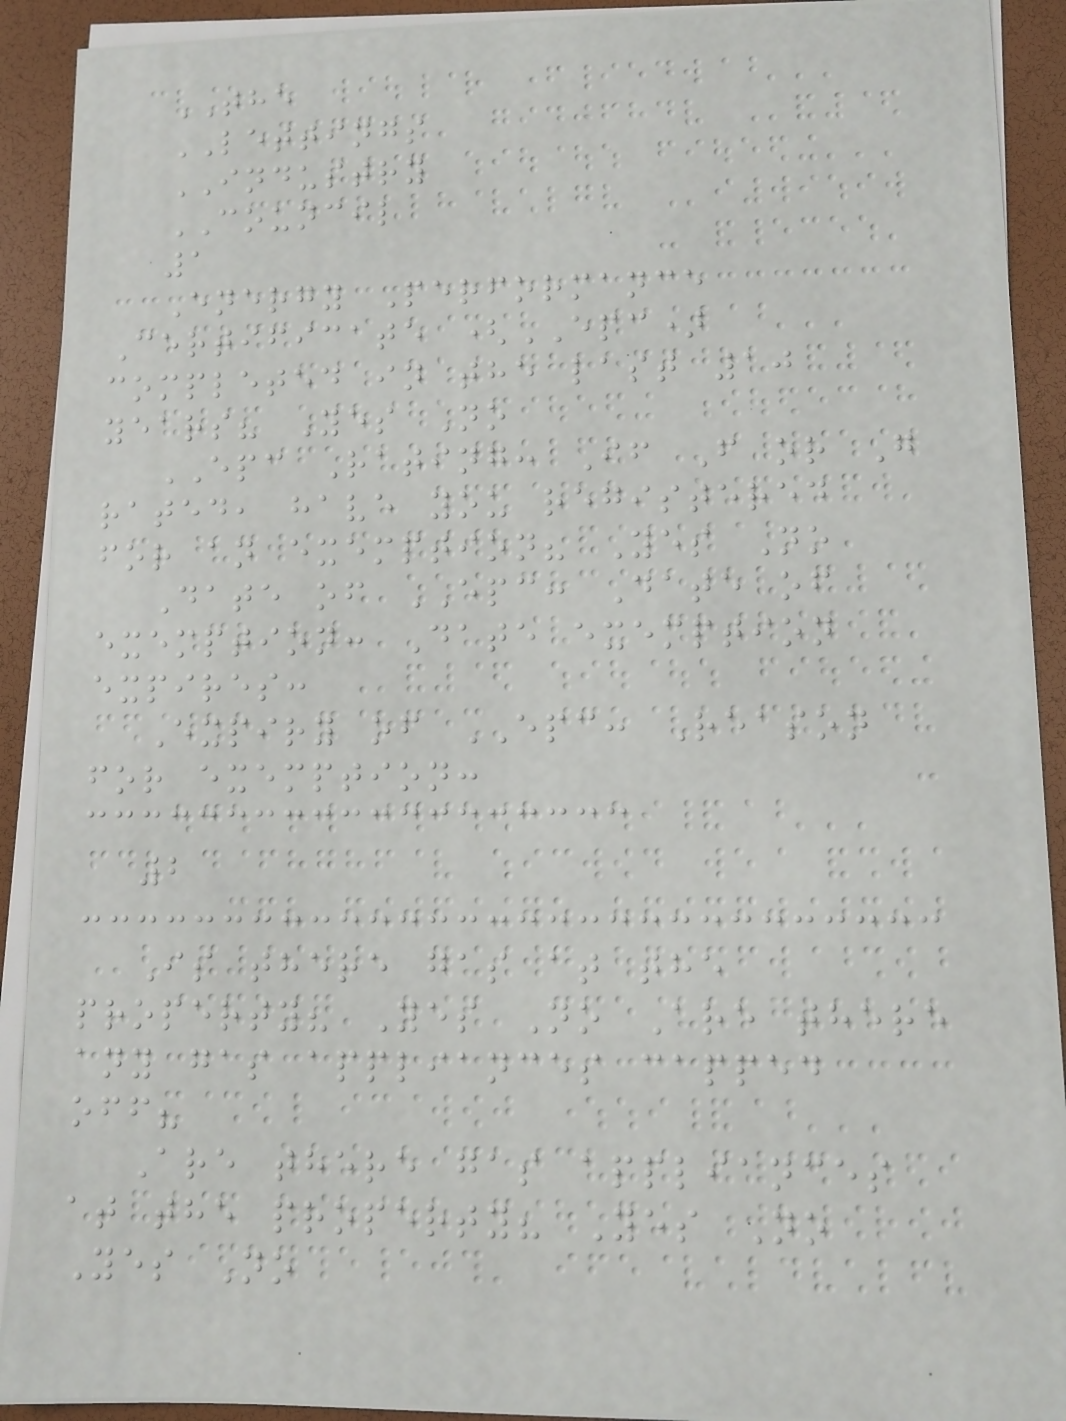THE
LETTINGS
INDUSTRY
COUNCIL
1
Energy Performance
Certificate (EPC)
completed in the last 10
years? Yes No
EPC Rating: If F or G
rated, have you registered
for an exemption? Yes No
Date of EPC: Date of
exemption: Date exemption
expires:
Expiry of EPC: Reason
for exemption:
2
Is there gas at the
property? Yes No Are there
any gas appliances capped
off?
Are there gas appliances
at the property? Yes No
Yes No
